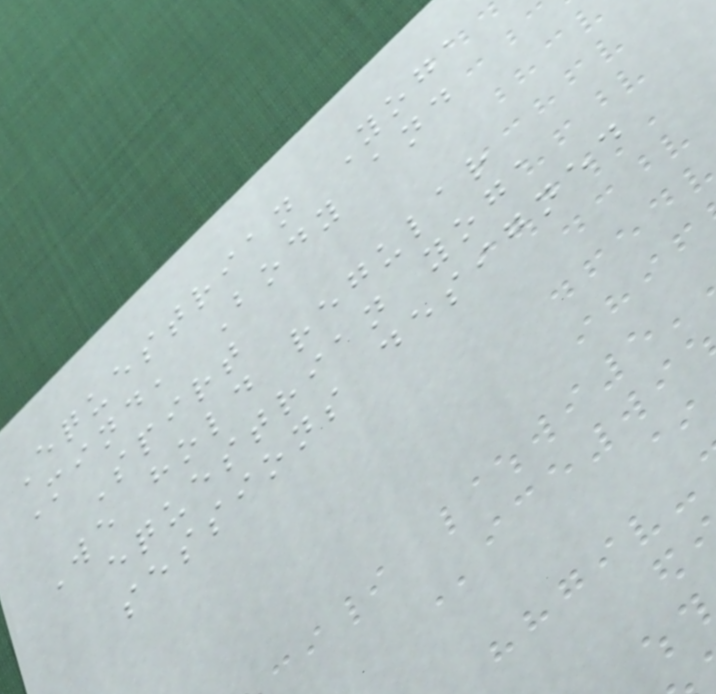Equestrian Yoga
Mind, Body and
Spirt
We hold regular
equestrian yoga
sessions designed
